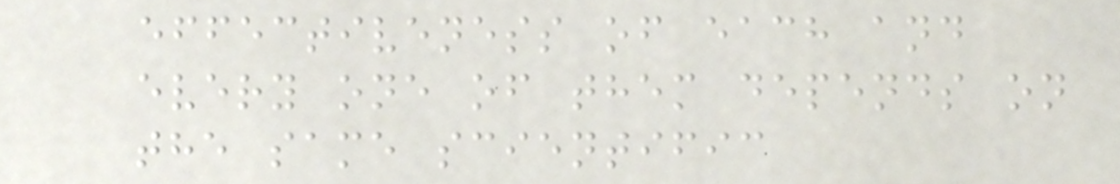effectiveness of each and
every one of them depends on
the same scientific
